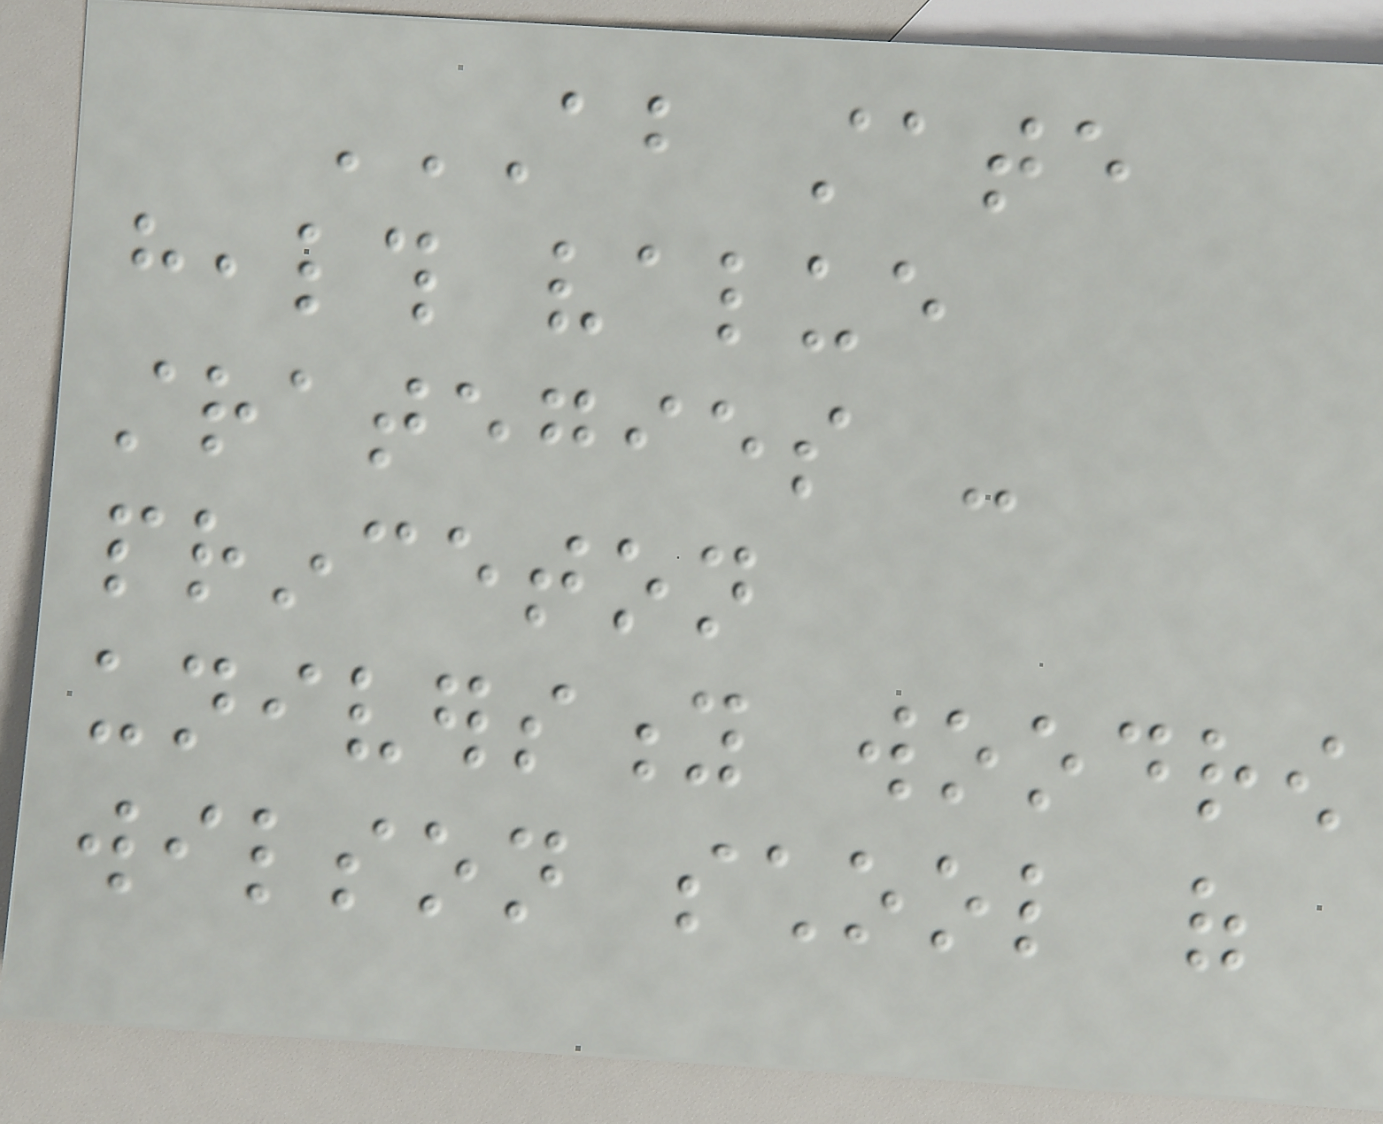ABOUT STATE
HEALTH VALUE
STRATEGIES -
PRINCETON
UNIVERSITY WOODROW
WILSON SCHOOL OF
